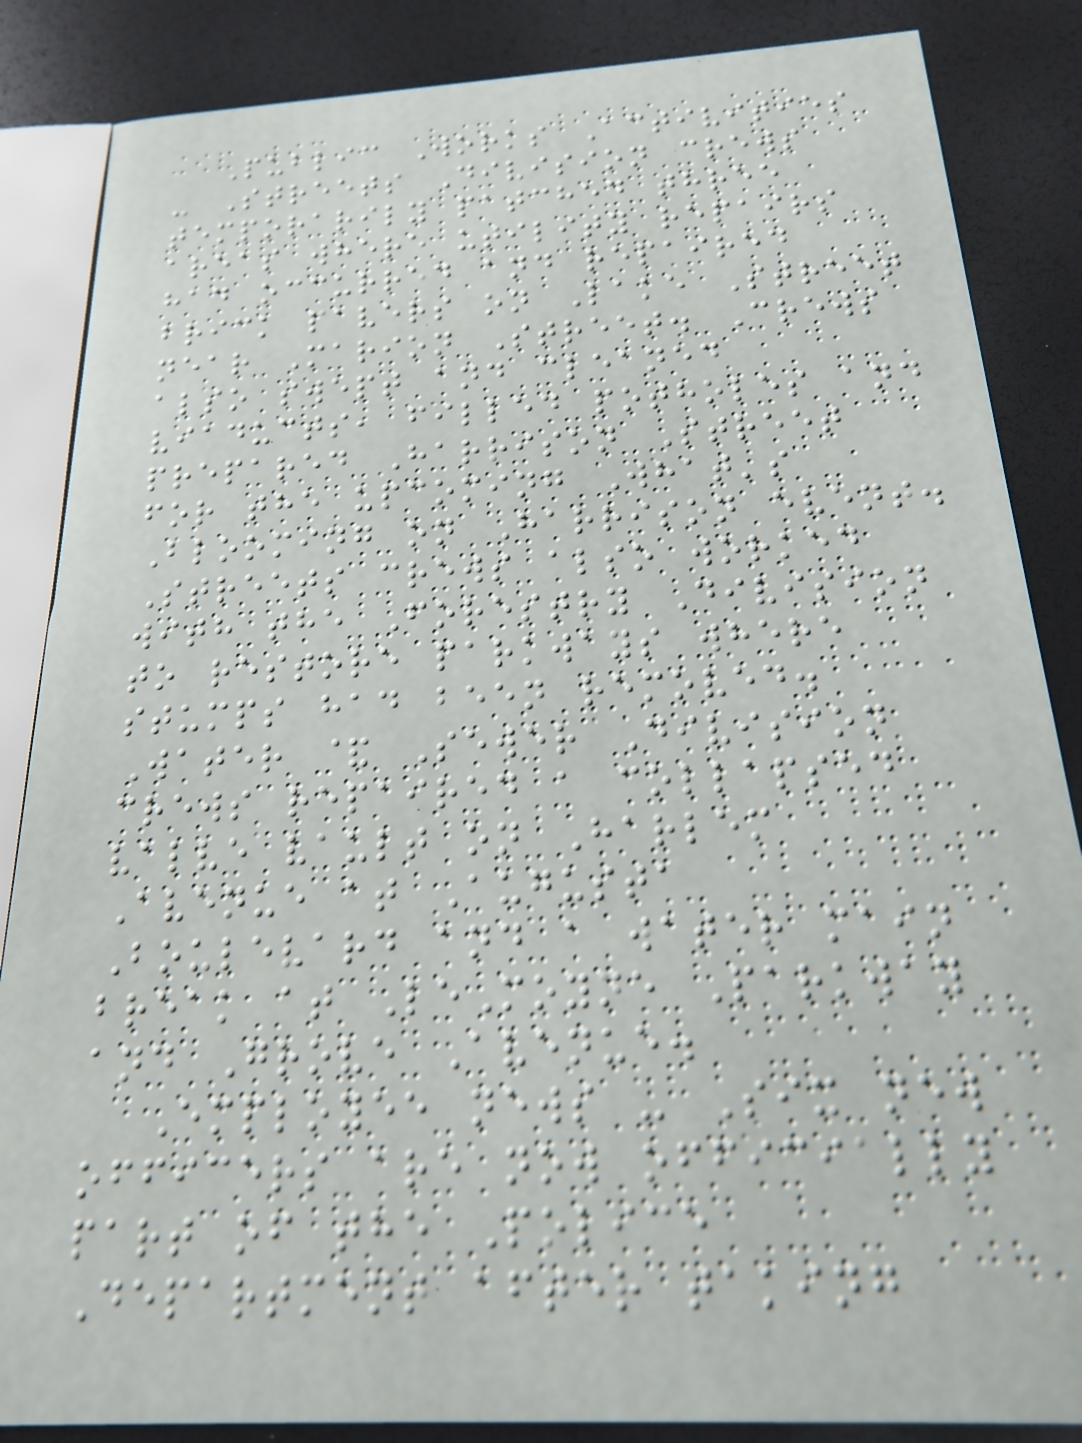Public Works Activities
- Streets Division crews
temporarily patched three
areas where utility repairs
had occurred and repaired
brick pavers on Lake Street
near Marion Street. Crews
also swept and cleaned
viaducts, filled potholes and
prepared Harrison Street
for the upcoming What's
Blooming on Harrison event.
Streets crews also worked
with the Forestry Division
to restore parkways where
stumps had been removed.
Water & Sewer Division
crews repaired a collapsed
valve vault on Harlem
Avenue at Augusta
Boulevard and a water main
break at LeMoyne Parkway
and Grove Avenue.
Employee news - Six new
officers are now officially
part of the Police
Department after taking
